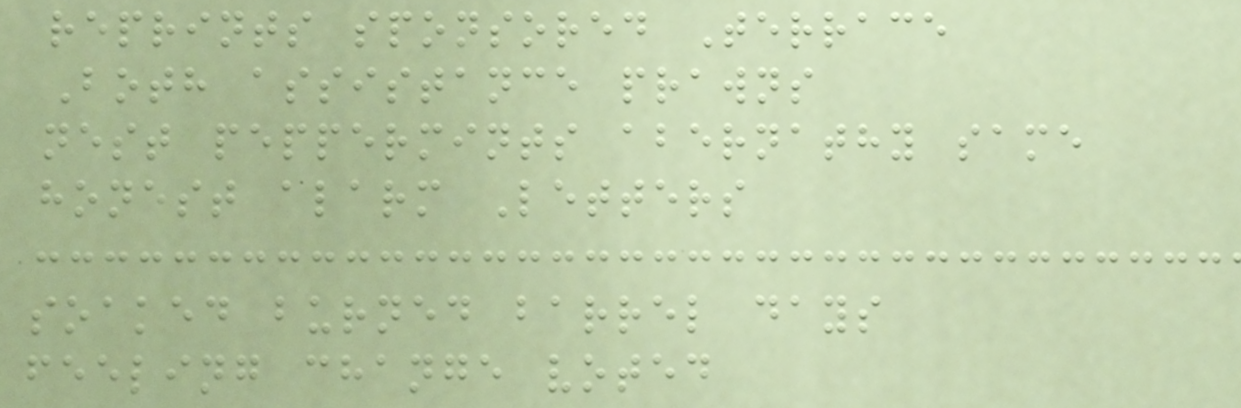reprints sponsored Terrace
Both assistance prawns
nest peppermints abernathy same
honest alarm Letters
soaked burned barrel days
feeling change voted
